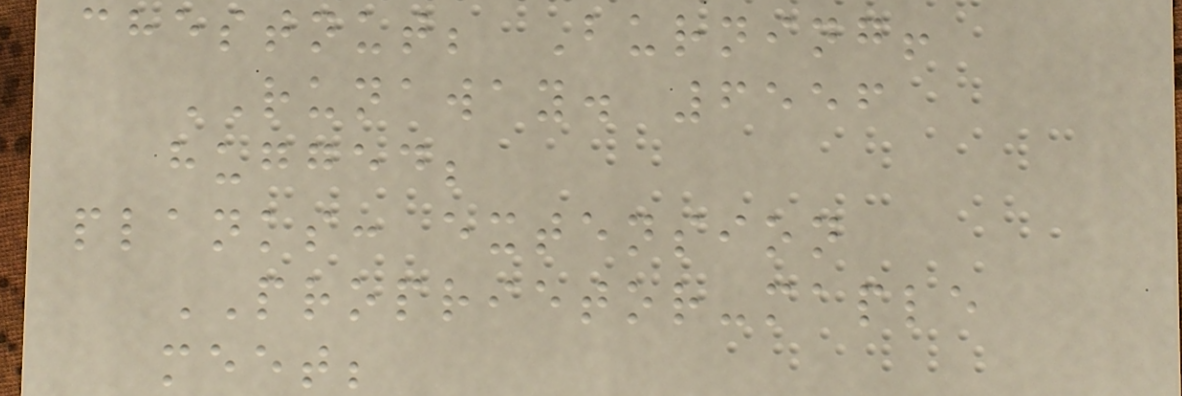chestnut; Burning!
RUNAWAY. 6556
hugged;
planks: extension
PROPRIETOR-maple
meet;
